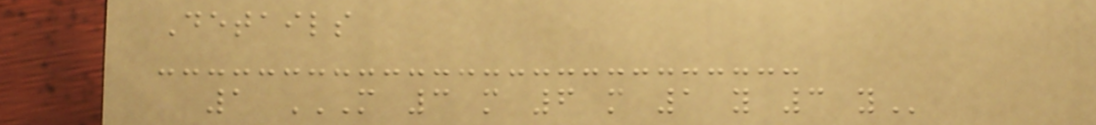Details
1 M 3 M 6 M 1 Y 3 Y
